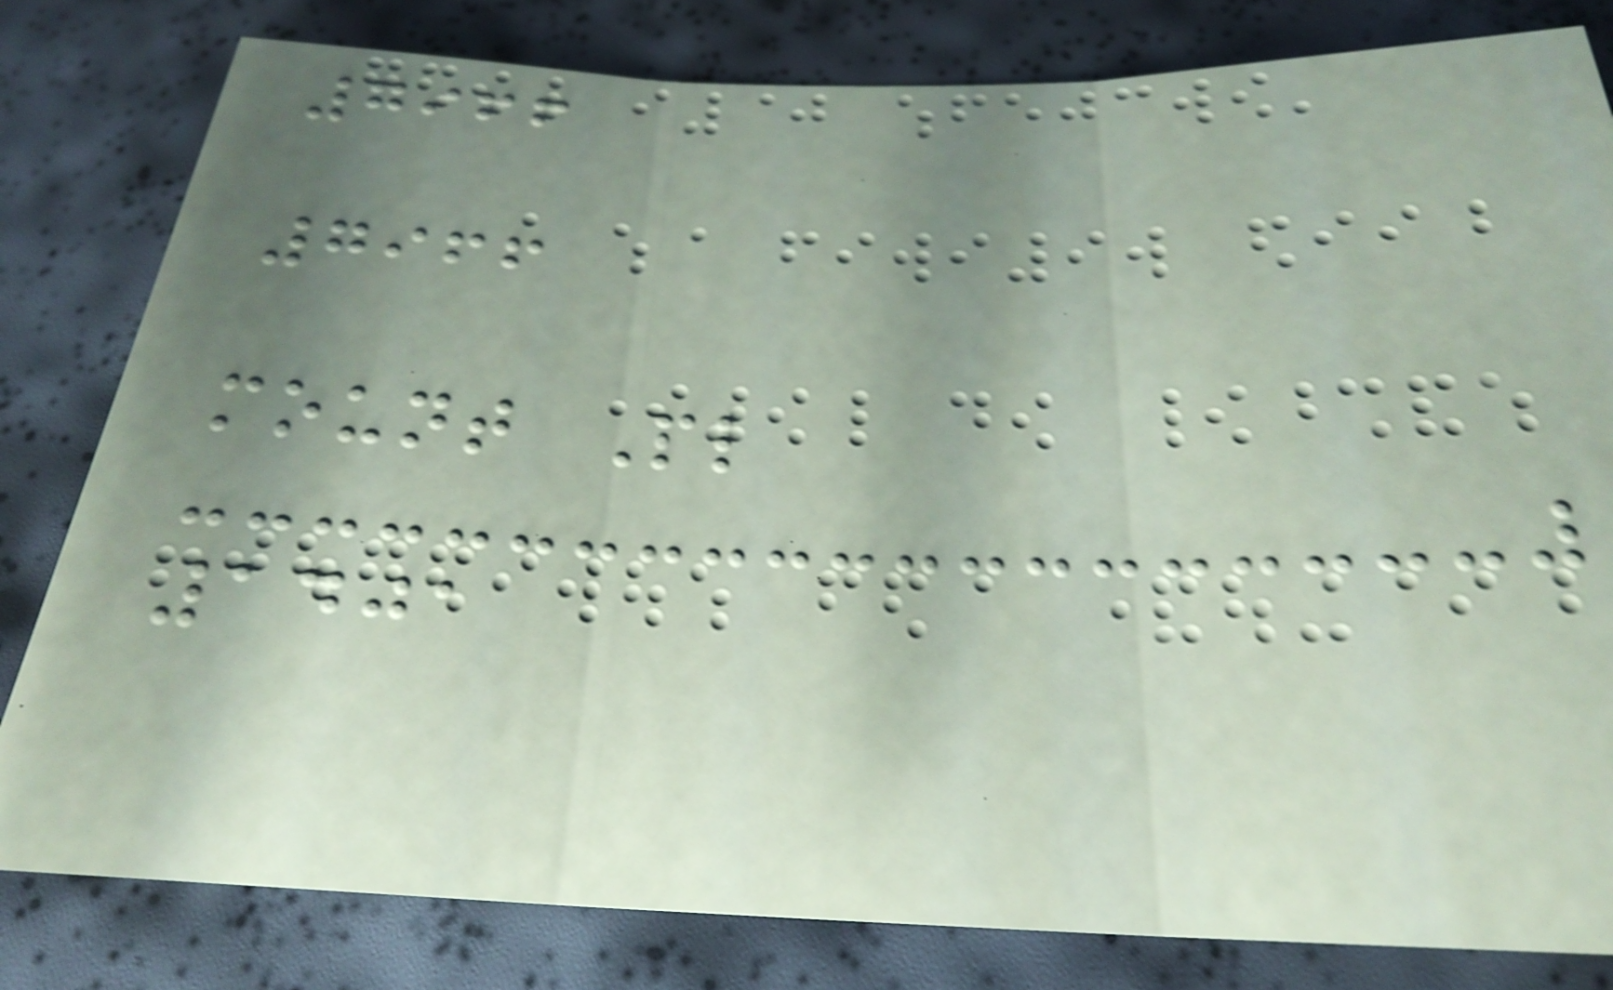7966
7966
mount Pl
1401
